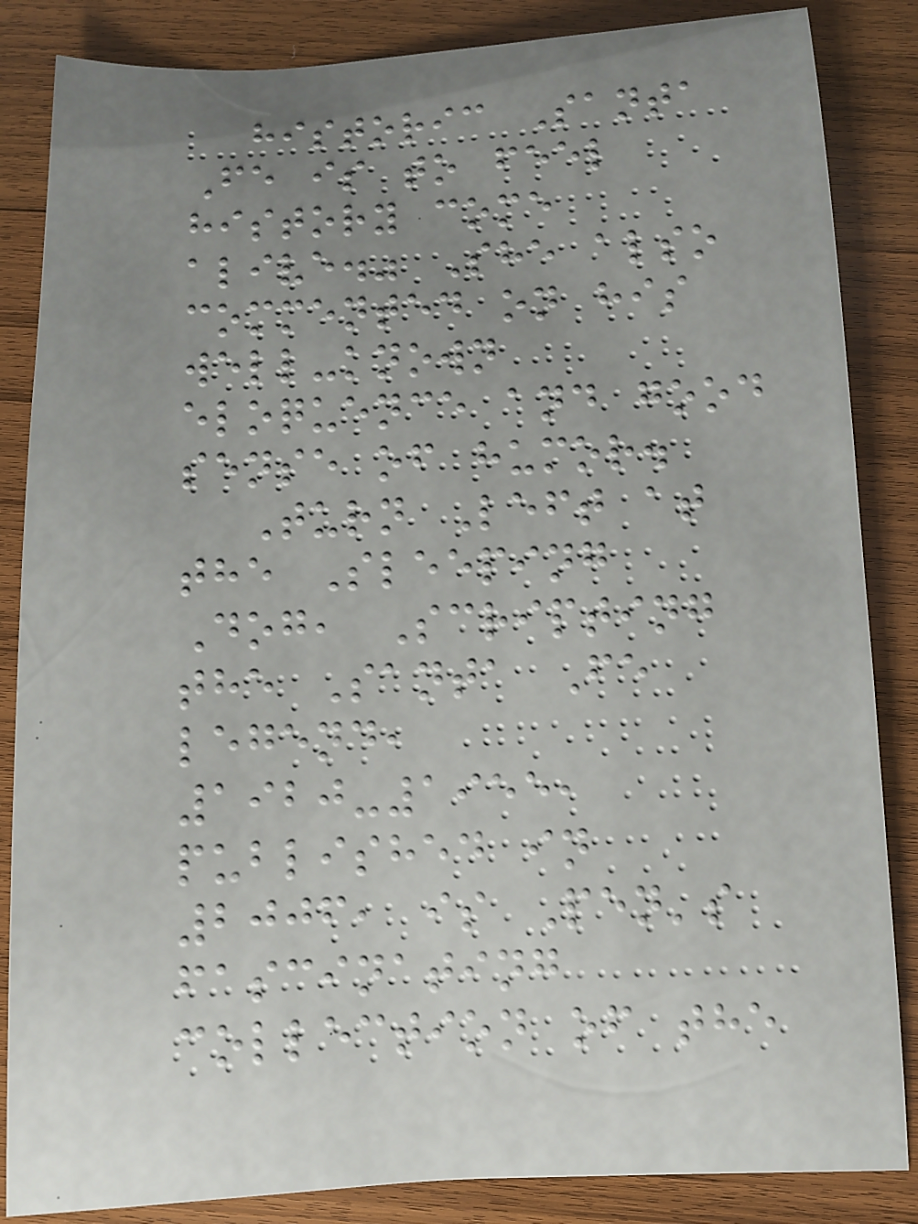historic Santa
Fe is to feel
history come
alive." She also
commented on his
well-known
eloquence and good
sense of humor.
Turn Left at
the Sleeping
Dog, Scripting
the Santa Fe
legend,
1920-1955,
published in
2006, is Pen's
fascinating
collection of the
